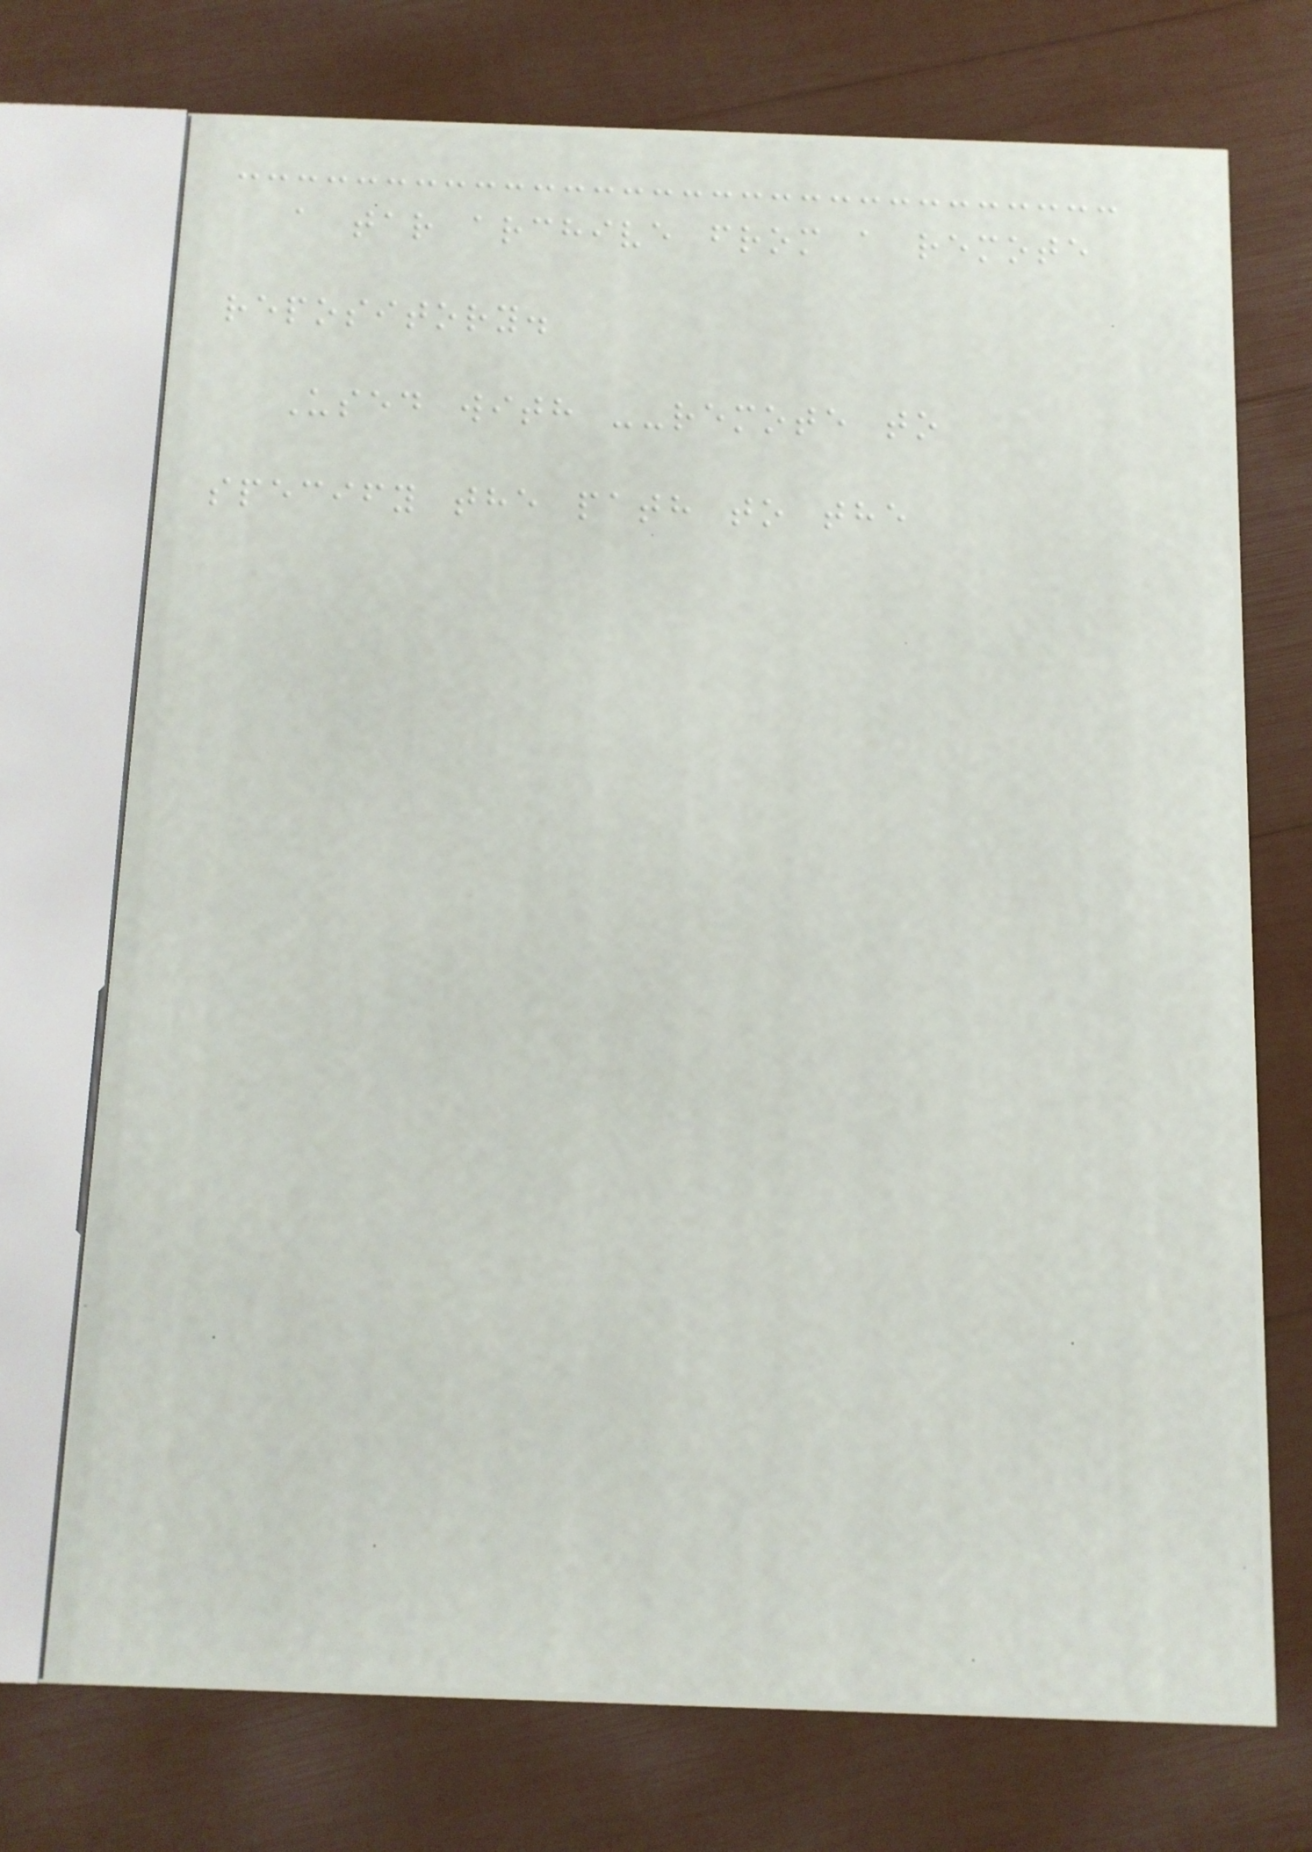a tar archive from a remote
repository.
Used with --remote to
specify the path to the
